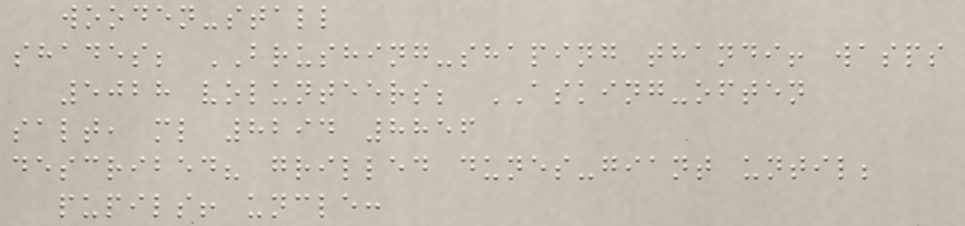wooden-stall
shades; BRUSHING-shaping thandi! wasps
5028 volunteers; ASKING-often
salt, ml 8294 8856
described? grilled dunes-giant until;
pupils! uncle:
